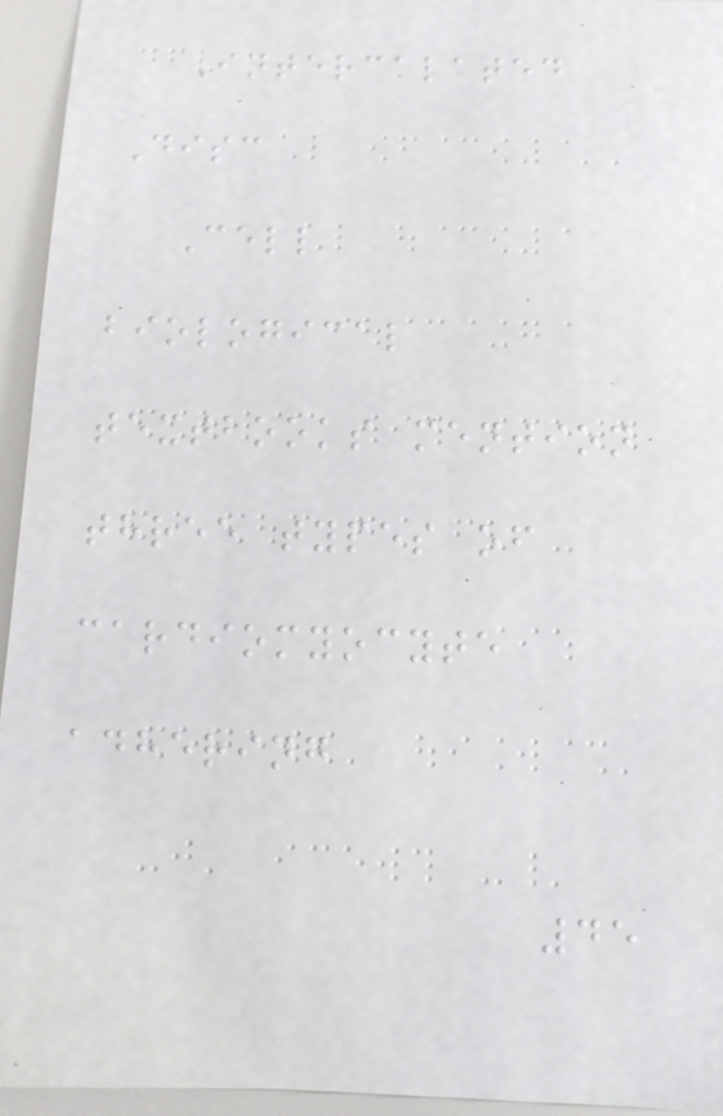Intercalated
Disc
Cell
biological
textbooks mention
three types of
cardiomyocyte
adhering
45
